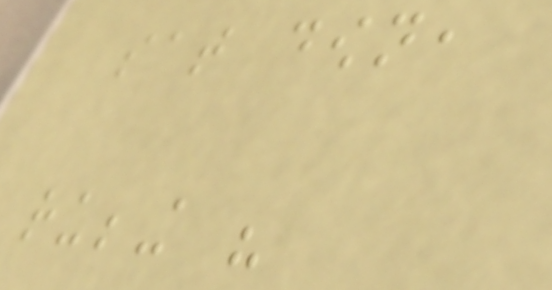sat down,
rubbing his
